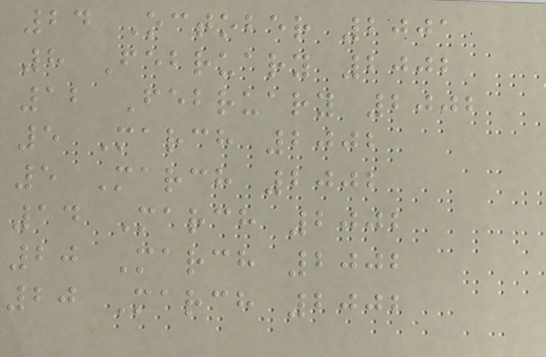24 October 2001
8 February 2002
12 February 2002
5 March 2002
5 March 2002
14 March 2002
20 March 2002
20 March 2002
